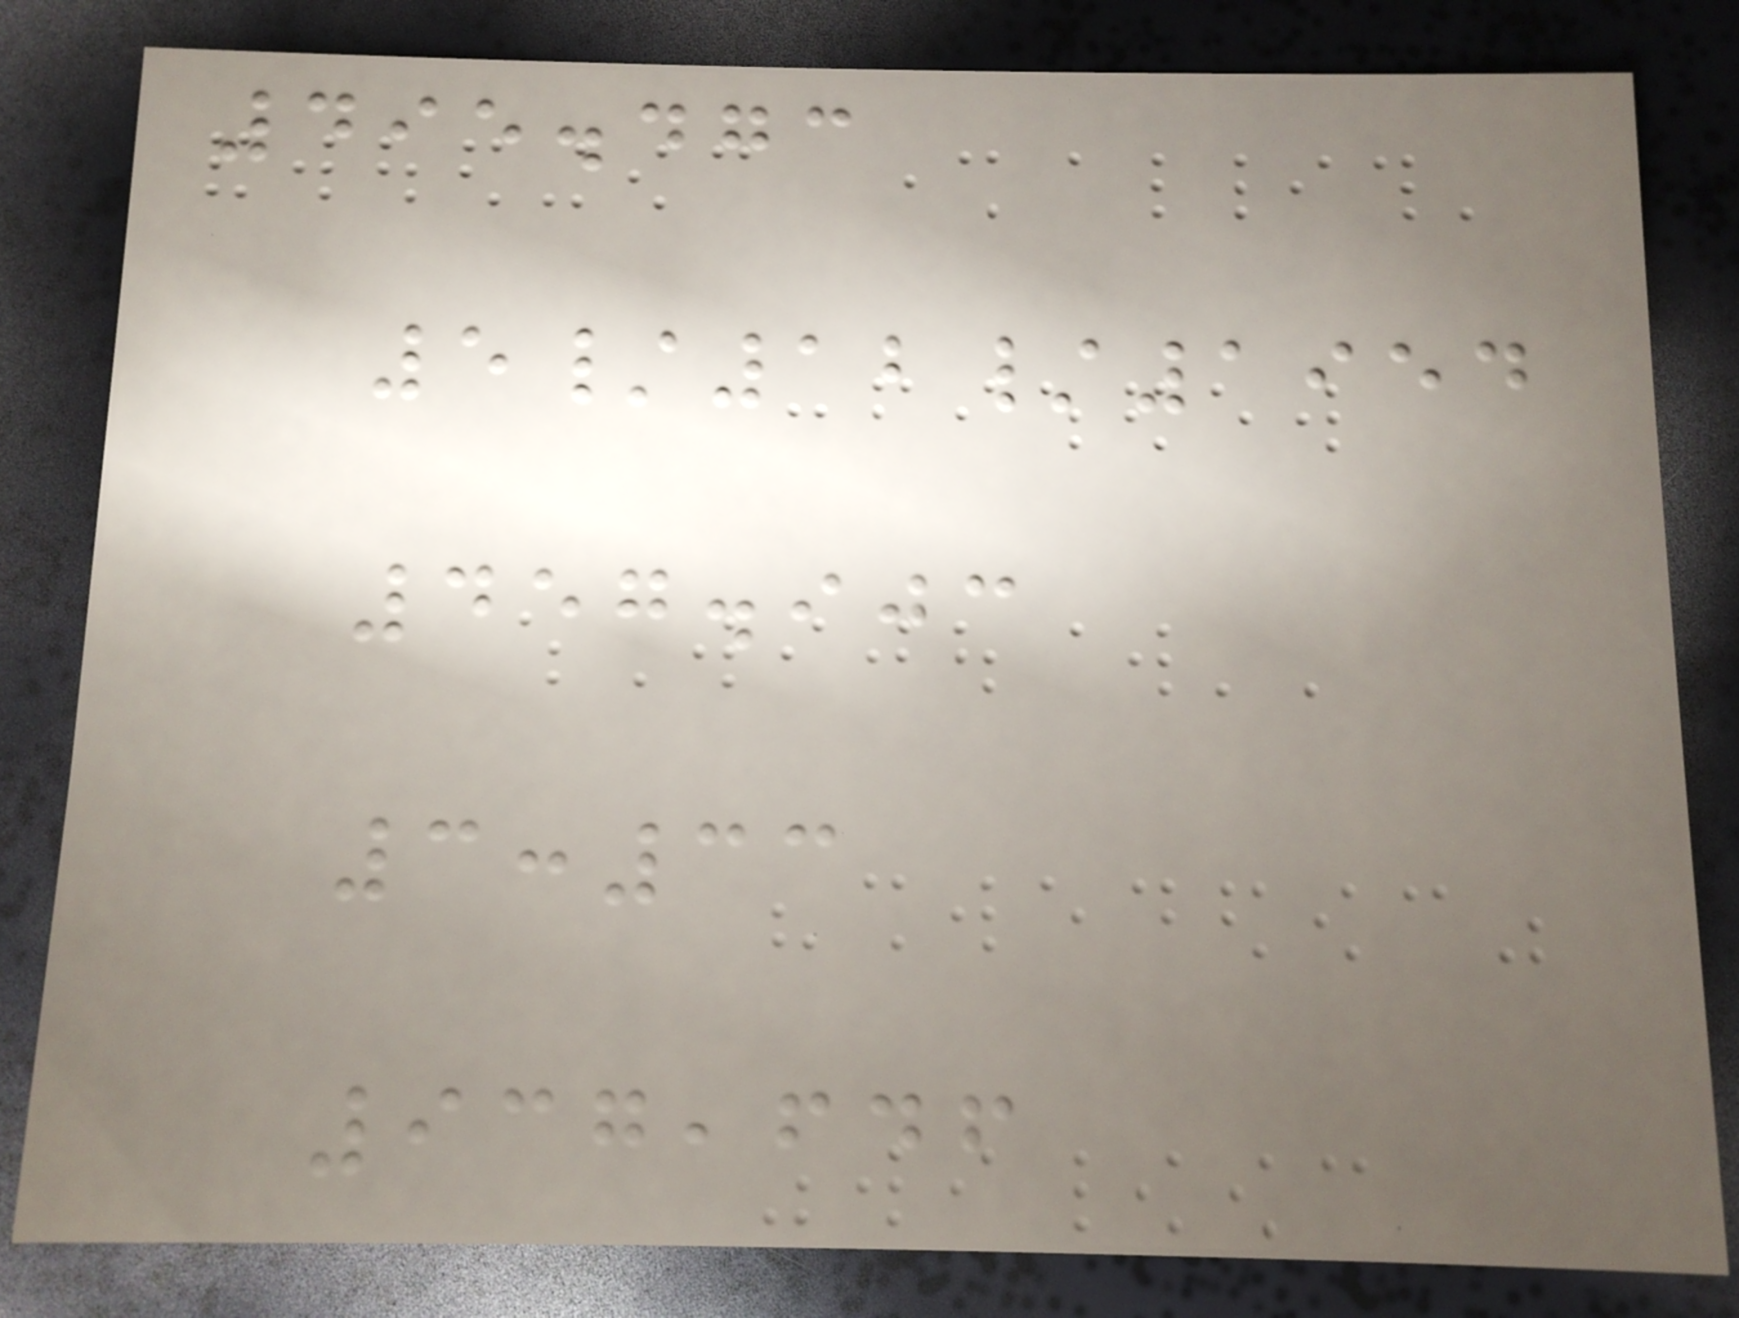495.473
5/12/1954
457.903
3:33
937,646
